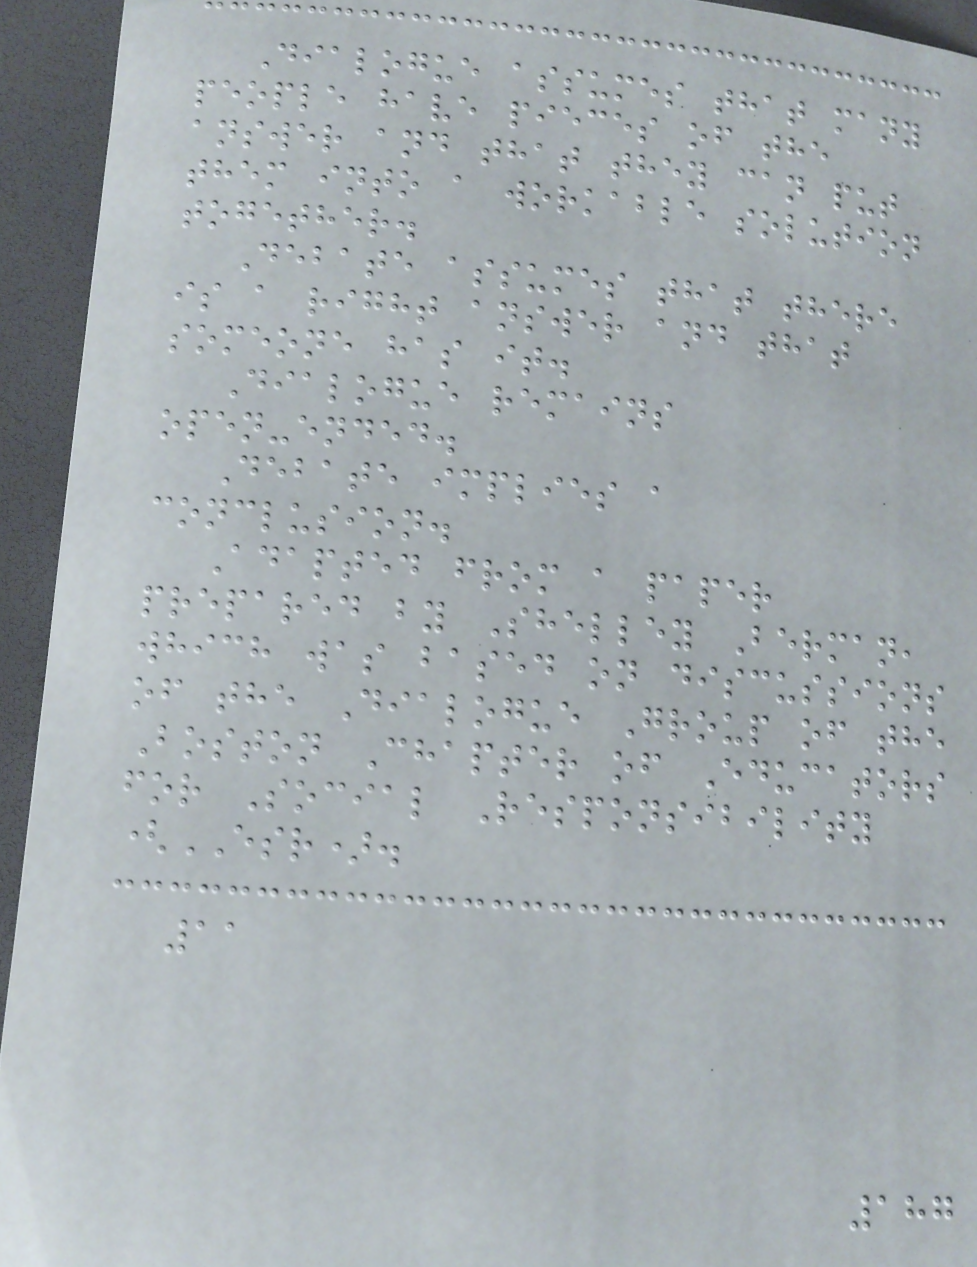Dialogue assumes that many
people have pieces of the
answer and that they can put
them into a workable solution
together.
Debate assumes that there
is a right answer and that
someone has it.
Dialogue remains
open-ended.
Debate implies a
conclusion.
Adapted from a paper
prepared by Shelley Berman,
which was based on discussions
of the Dialogue Group of the
Boston Chapter of Educators
for Social Responsibility
(ESR).
11
187
